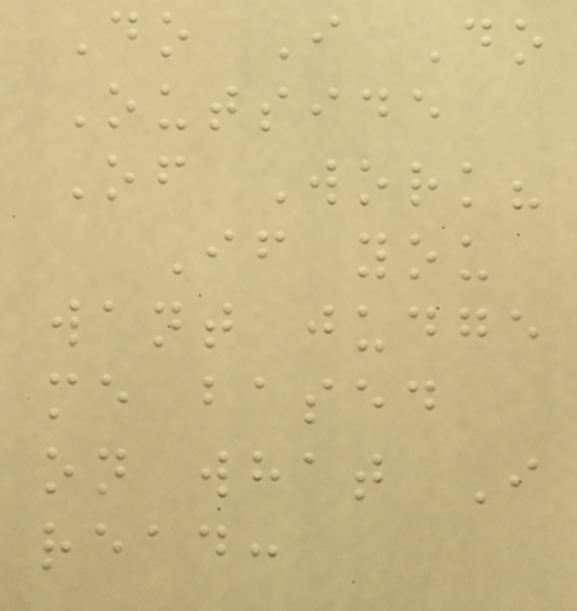Do I Do
Outside
Of Work?
If you
want judge
me based
on what I
read:
